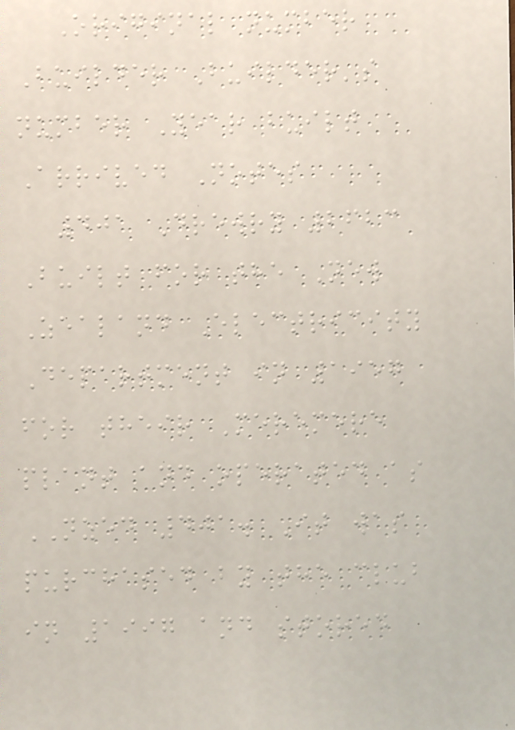Original number
Builder Builder's
number Year built
Arrived Notes
401 Drewry 2623
Built for the New
Zealand Electricity
Department in 1957
for their Meremere
plant and operated as
NZED 401. It was
purchased by the club
in 1997 and stored
